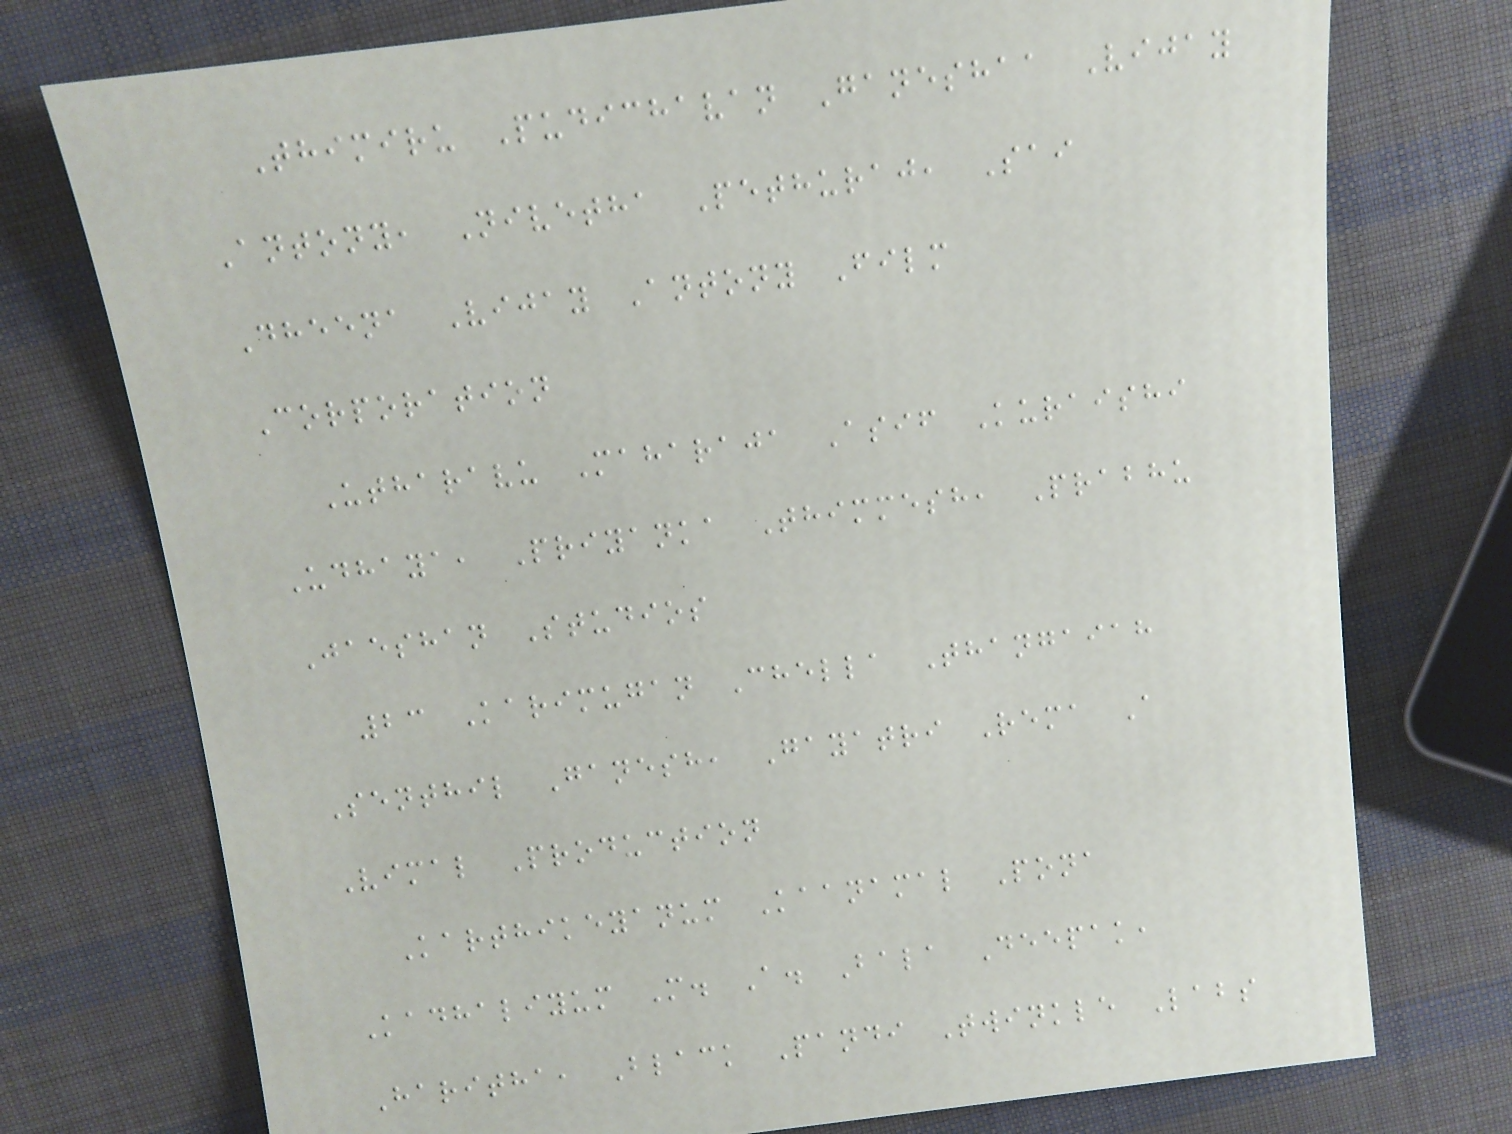Thimiru Pudichavan Ganeshaa Vijay
Antony, Nivetha Pethuraj, Sai
Dheena Vijay Antony Film
Corporation
Utharavu Maharaja Asif Kuraishi
Udhaya, Priyanka Thimmesh, Prabhu
Jaeshan Studios
23 Karimugan Chella Thangaiah
Senthil Ganesh, Gayatri Rema A
Vimal Production
Karthikeyanum Kaanamal Pona
Kadhaliyum M. A. Bala Deepak,
Haritha, Black Pandi Twinkle Labs
